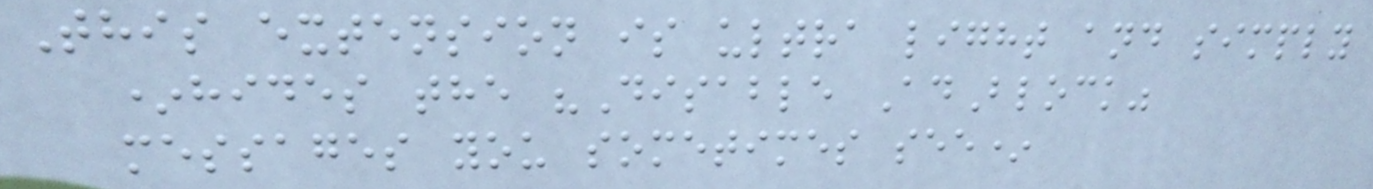This extension is ultra light and simply
*hides the "Disable AdBlock"
messages you sometimes see*
